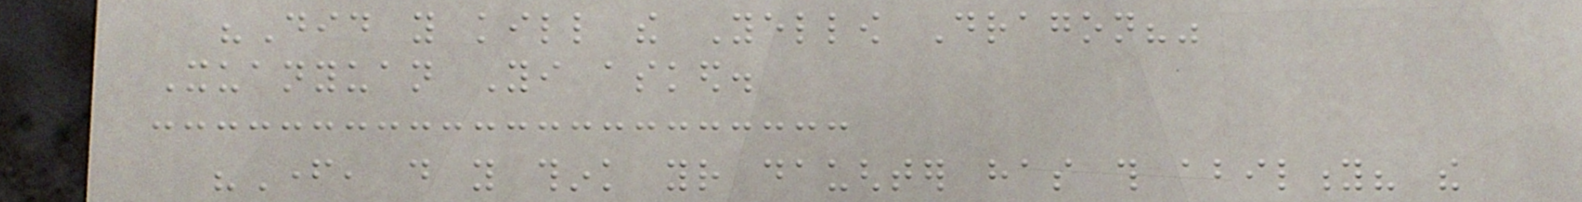"Did you kill the Yellow Dragon?"
Xuanyuan Yi asked.
"Father, do you think your daughter has this ability? the
